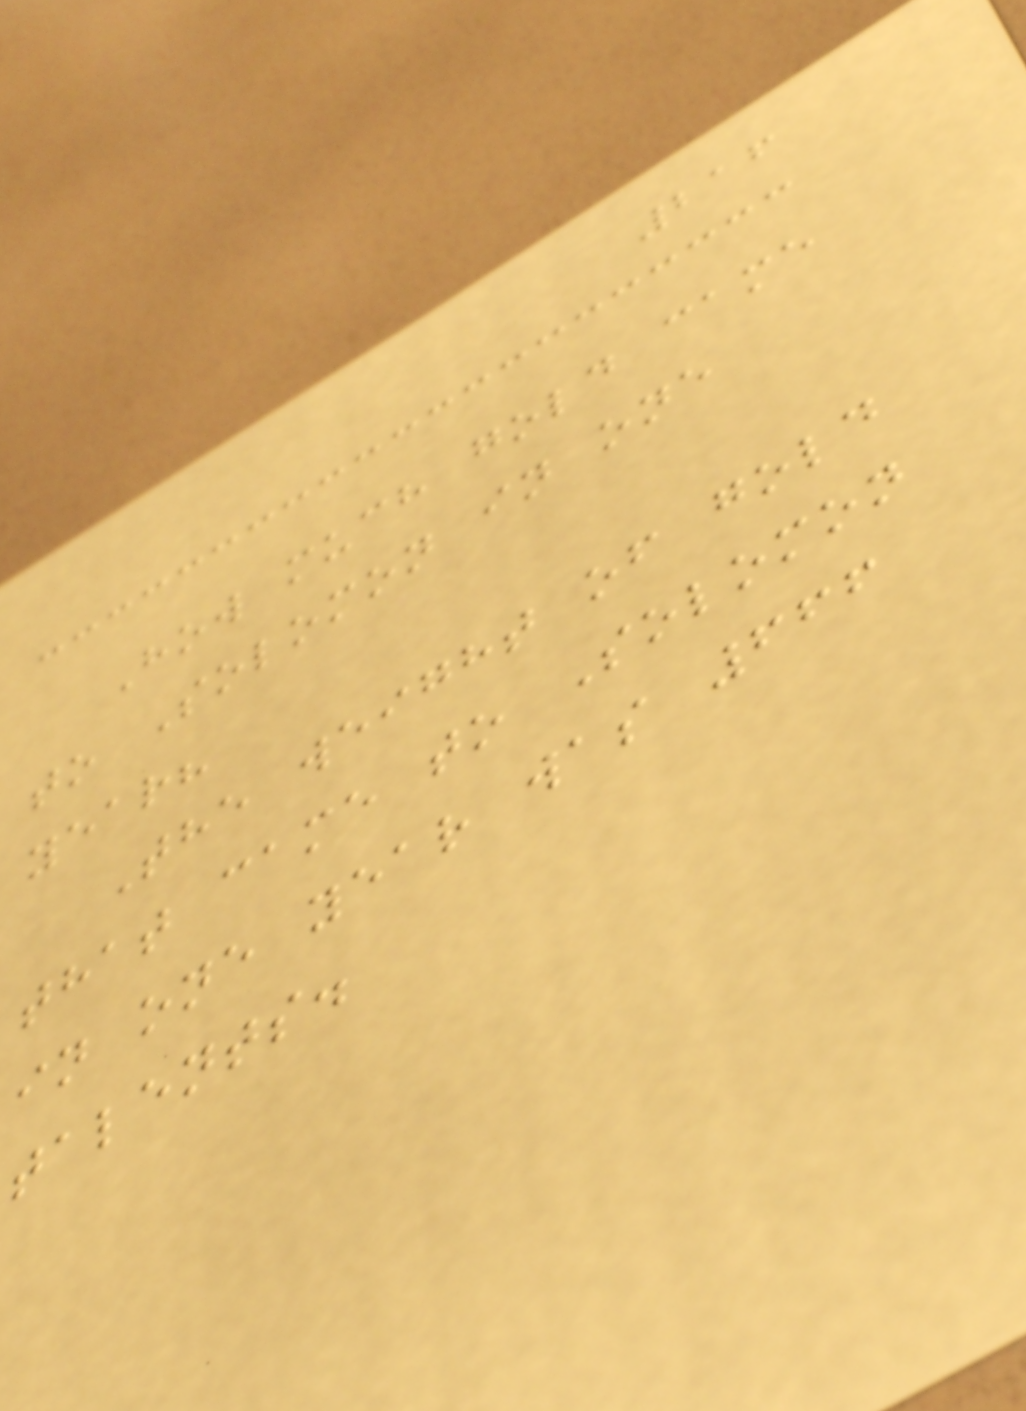216
How much gold came
to Solomon in one
year?
The weight of gold
that came to Solomon
in one year was 666
talents.
